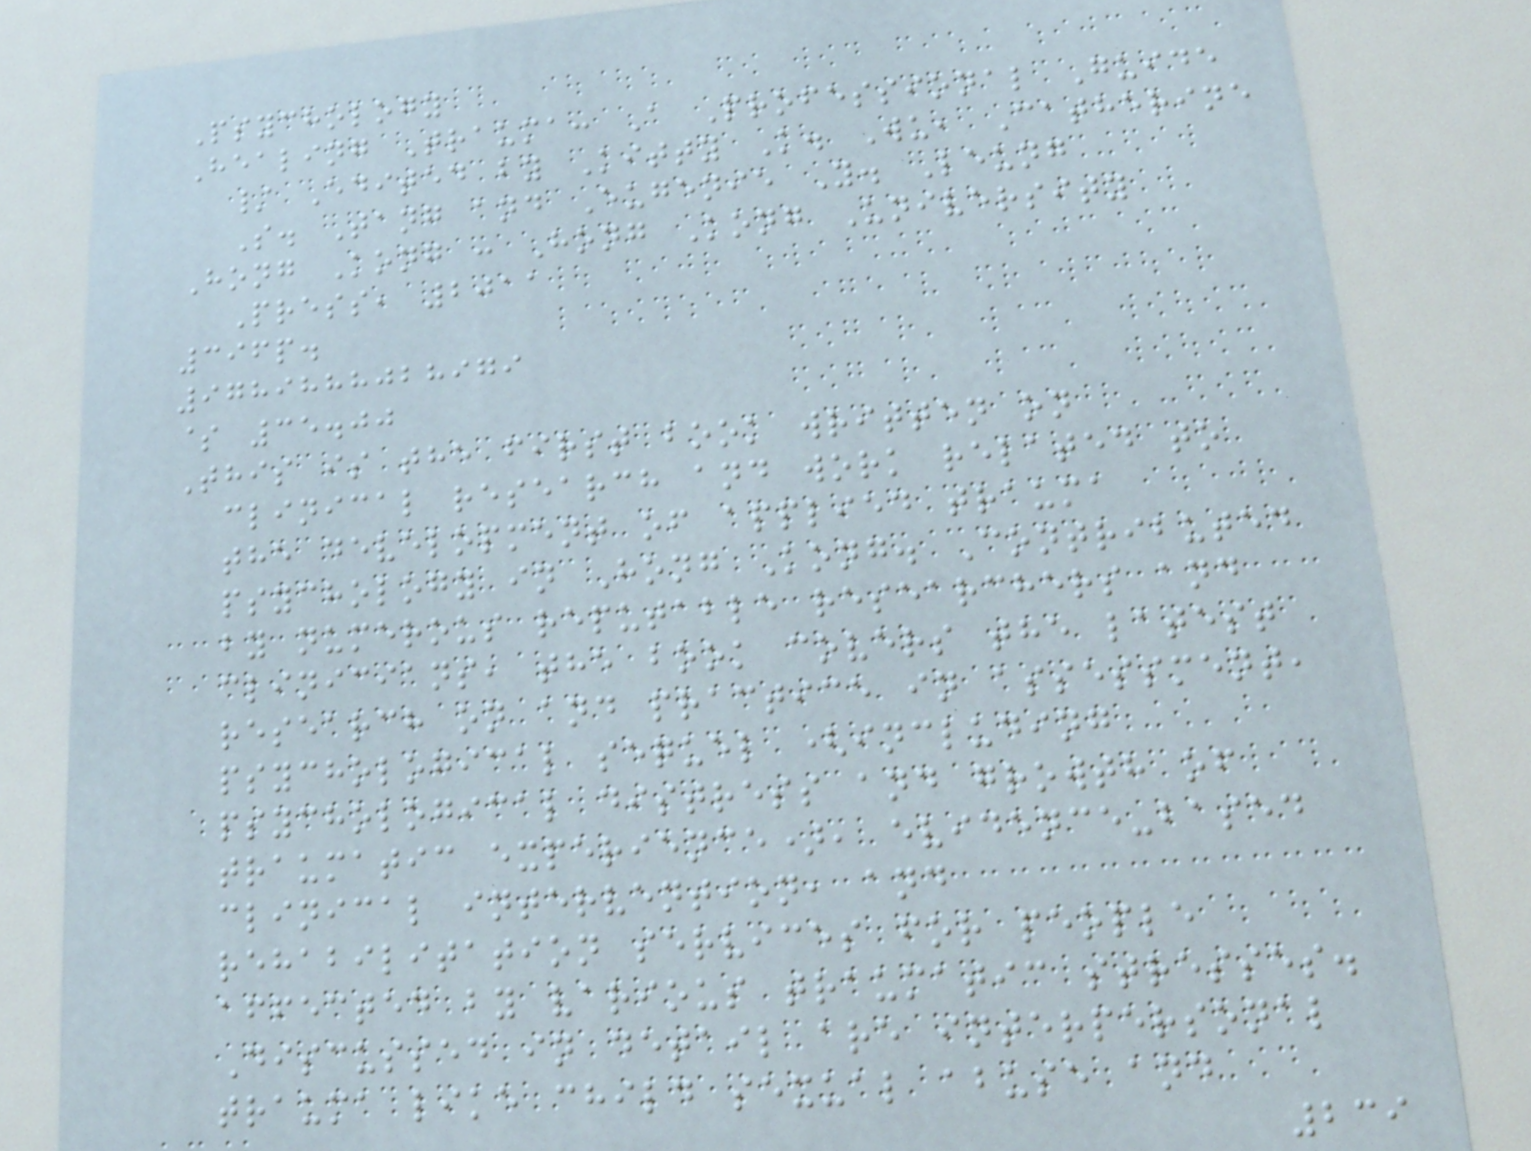Psychology
Healing Trauma: A Professional Guide
/ Edited by Kitty K. Wu, Catherine
S. Tang and Eugenie Y. Leung
Hong Kong : Hong Kong University
Press, 2011
396p.
9789888028979
$ 35.00
This is the first book written on
clinical research and work related to
the development of applied trauma
psychology in Hong Kong. Contributed
by numerous reputable researchers and
clinicians, the book covers the latest
research on and practice in assessment,
psychological sequel (including
psychological distress and growth of
traumatic experience), evidence-based
clinical intervention, and
rehabilitation services for people
affected by various traumatic stresses.
Discussed in detail are interpersonal
trauma like child sexual abuse and
239
